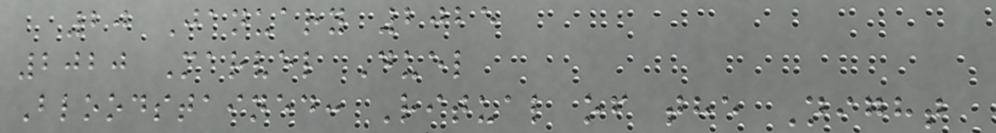20 January 2025
2020 Marvel Duel
Bloodstained: Ritual of the Night
